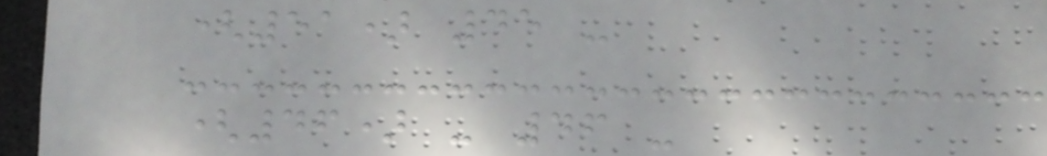(51) 45 -
(46) - 46 -
